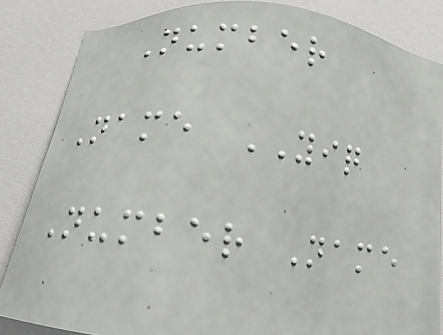Number
Name YIQ
Number Name
